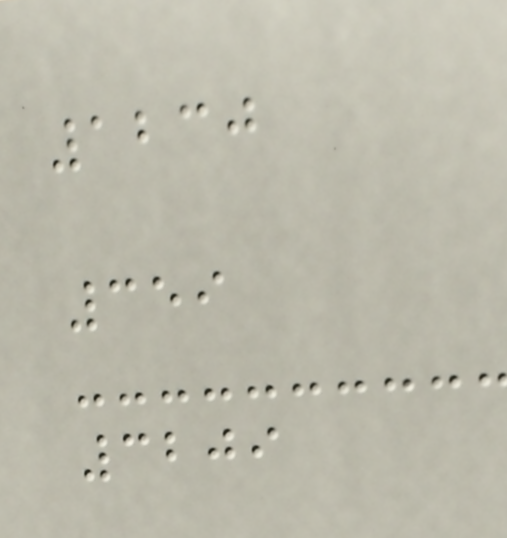1230
359
3209
